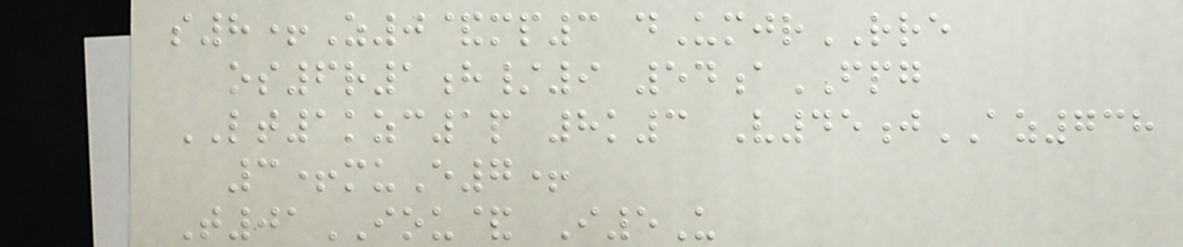s8+Z0&mp3 dUmjrRRE
os6r1h/9 54aFPG
LT1kzc1p 8k3 V45jAZ738
3+muE7+
T01IOU& I5U
